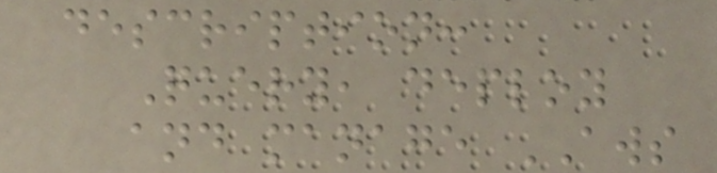description:
Query, deploy
and manage AWS
